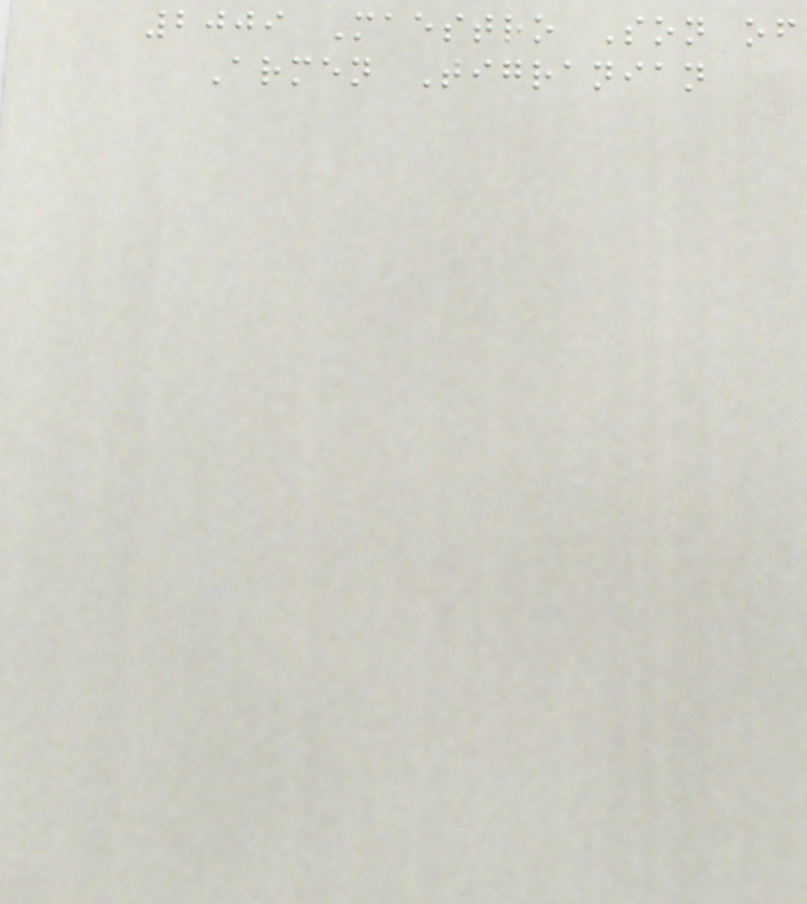2009 Maestro Son of
Armen Tigranian
